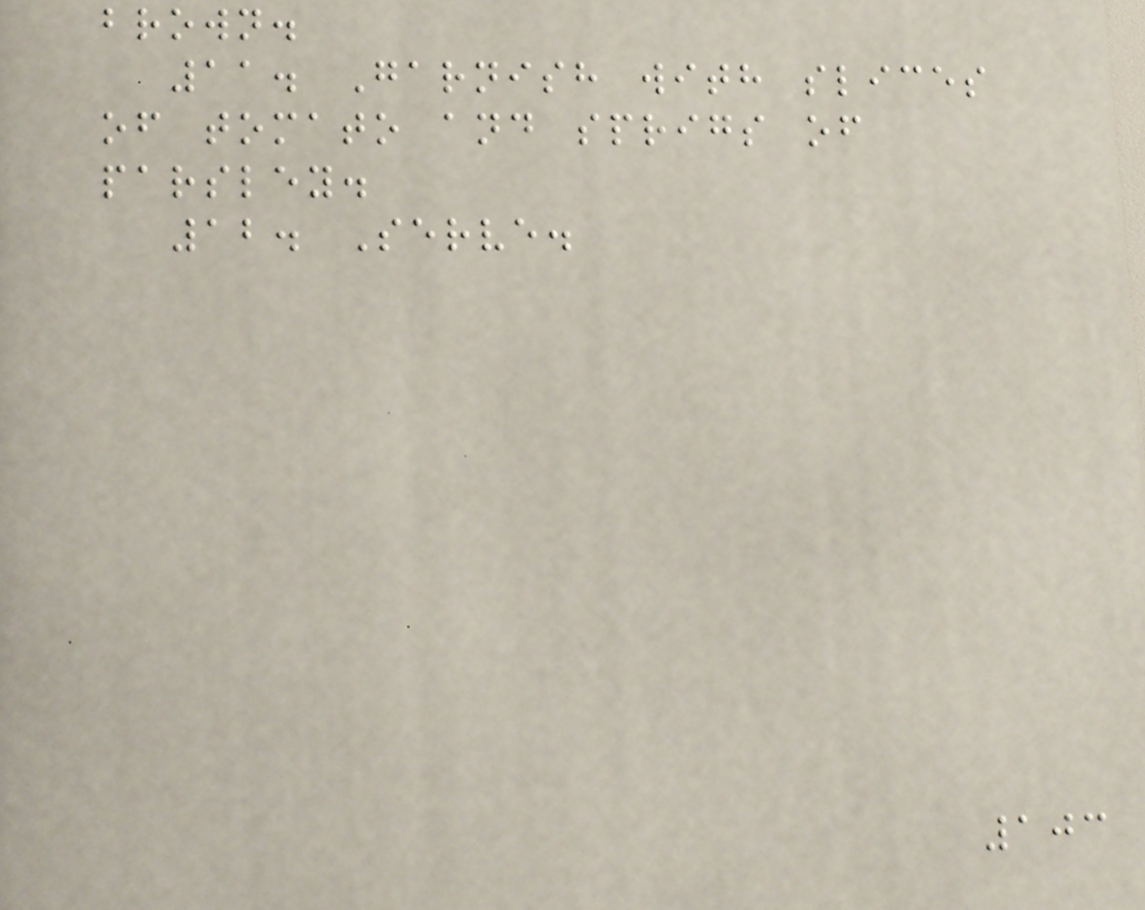brown.
11. Garnish with slices
of tomato and sprigs of
parsley.
12. Serve.
103
